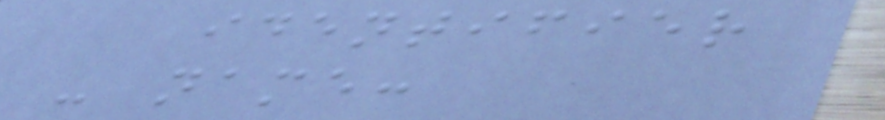identifier
- name:
